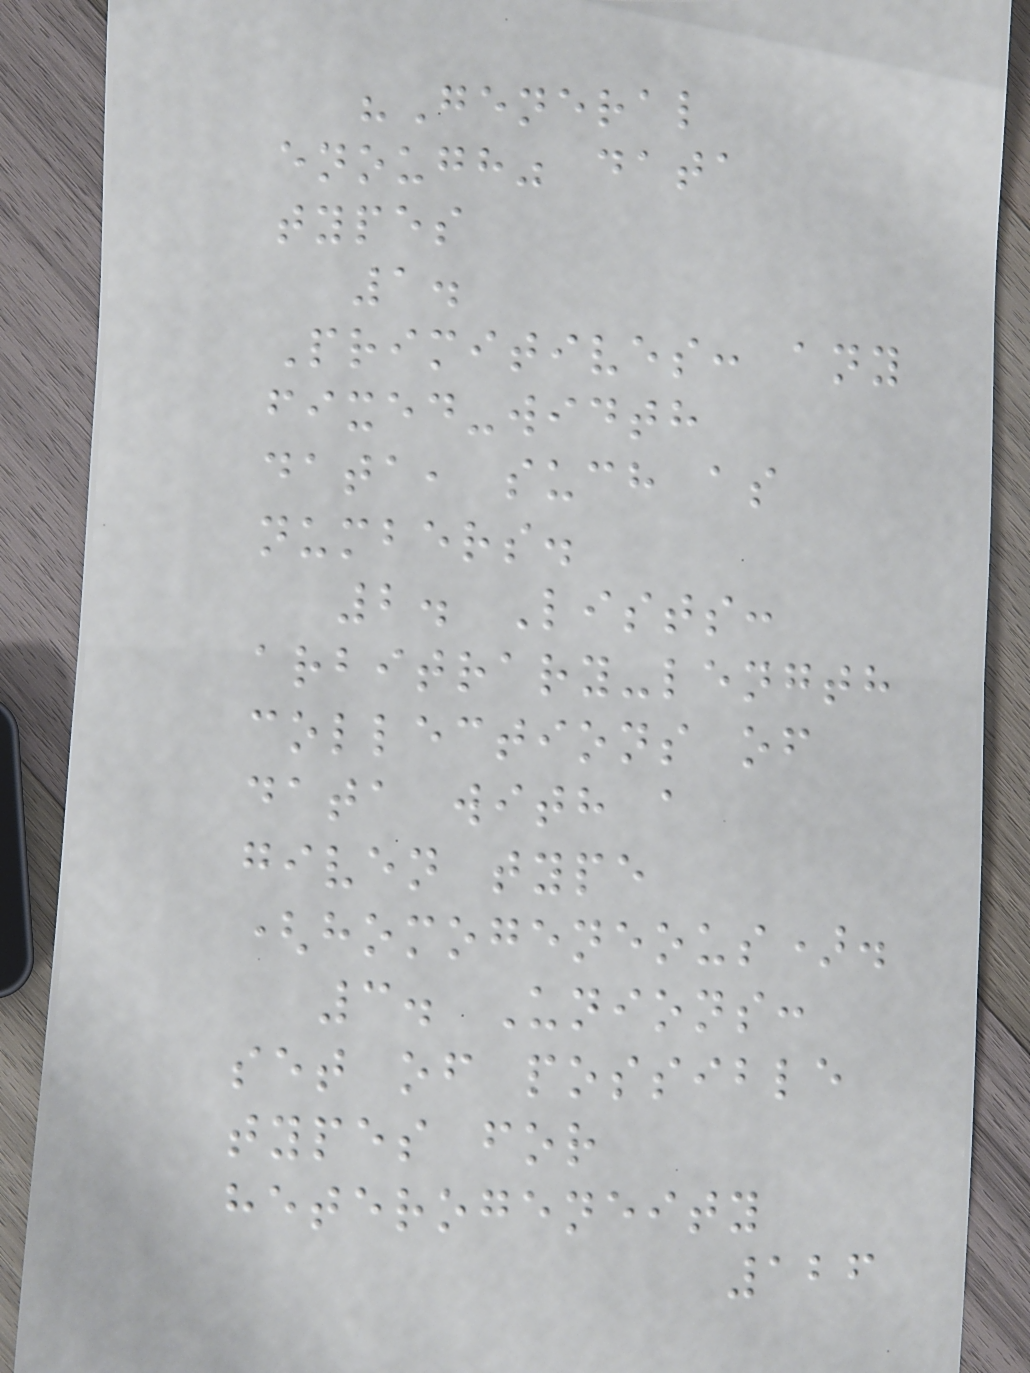"General
enough" data
types
1.
Primitives: any
fixed-width
data, such as
numbers.
2. Lists:
arbitrary-length
collections of
data with a
given type
(homogeneous).
3. Unions:
set of possible
types for
heterogeneity
126
